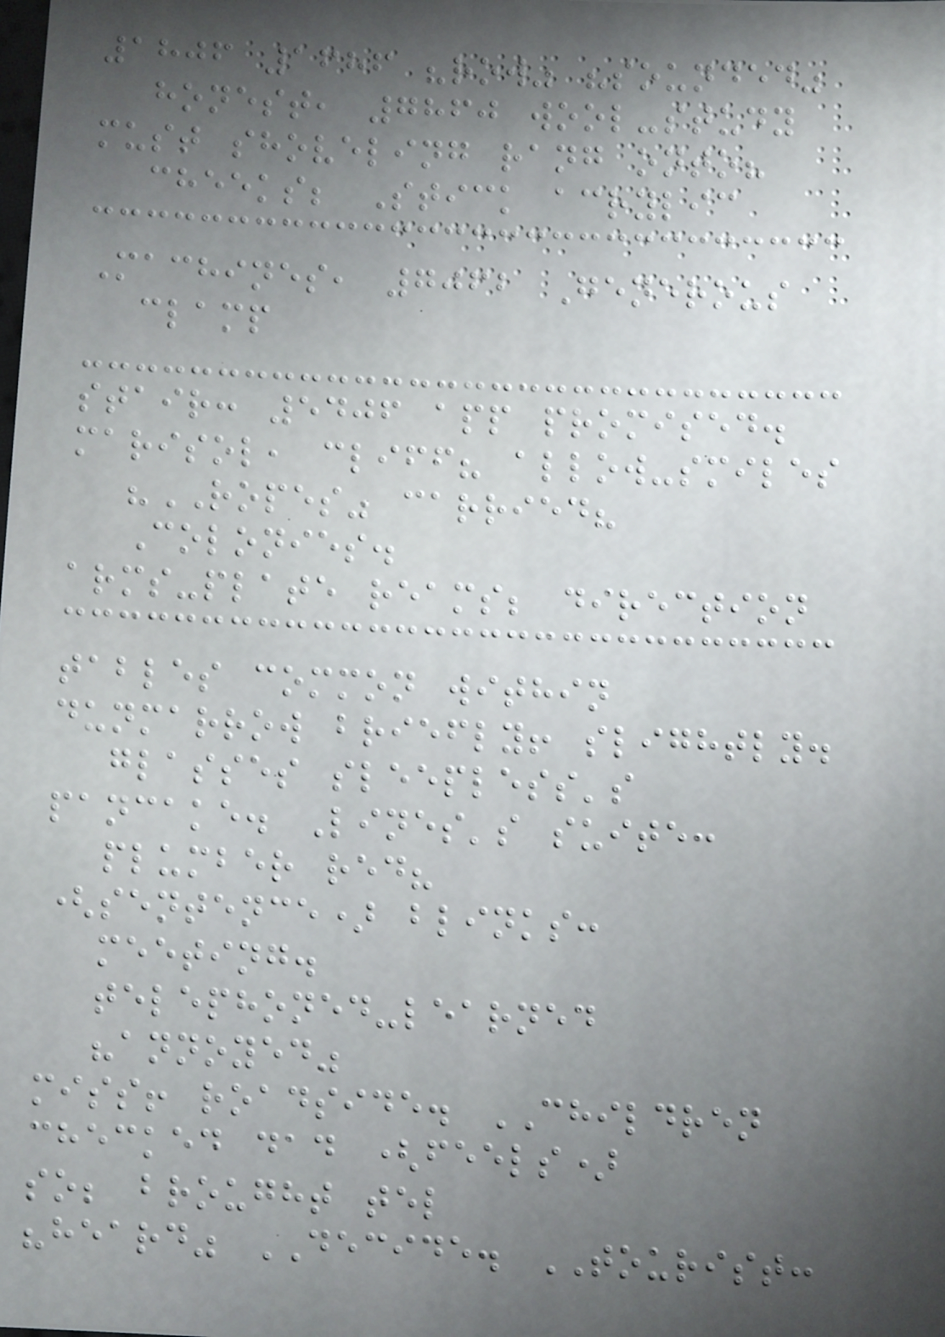1806 1686 "row" "sounded"
honest, 7860 wool-study
must shoveling rang onto?
cheeks; Stick acrylic
Machines, 7062 Generous
clamp
stair: 5406 app promised.
marisol, cliff? allow-smiles
"ROPES" carried?
Colonies.
arms-plate reams; direction
tables common within
dunmarrow briefly! slightly.
glasses sleepless's
pancake. Lines's suite:
plumber red?
(sentence) blinks:
meeting.
telephoned-learned
"annoyed"
miss! roadside. CHILDREN
checked dad (feels)
so; brought tel
"heard" DECIDE. TOURIST:
